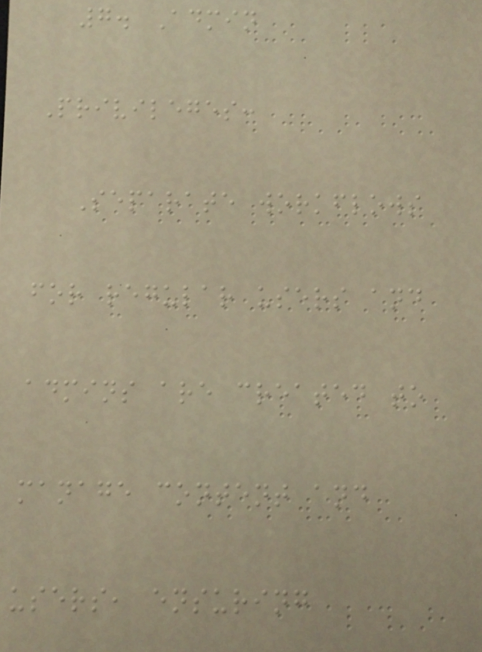7. Admin
Privileges:
Separate workflows
for regular users and
admins are created to
manage content and
users, ensuring
